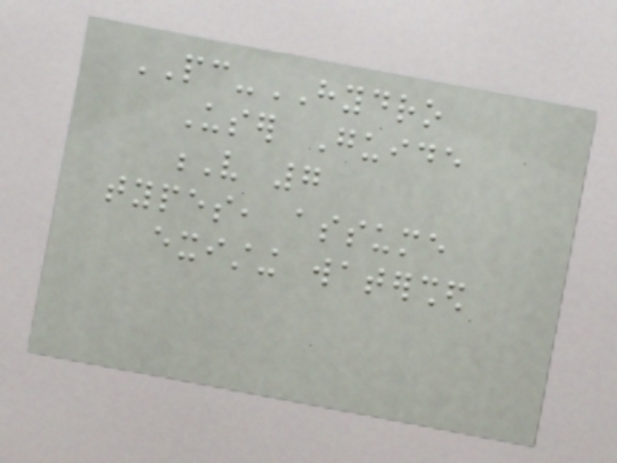PC-HYDRO
User Guide
V 7
types, assume
existing watershed
